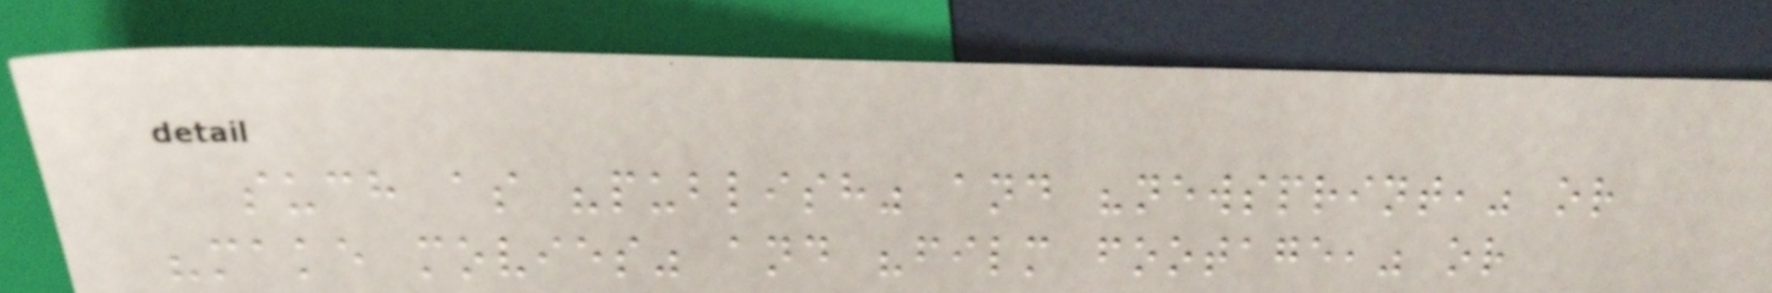such as "publish" and "newsprint," or
"make movies" and "film footage," or
